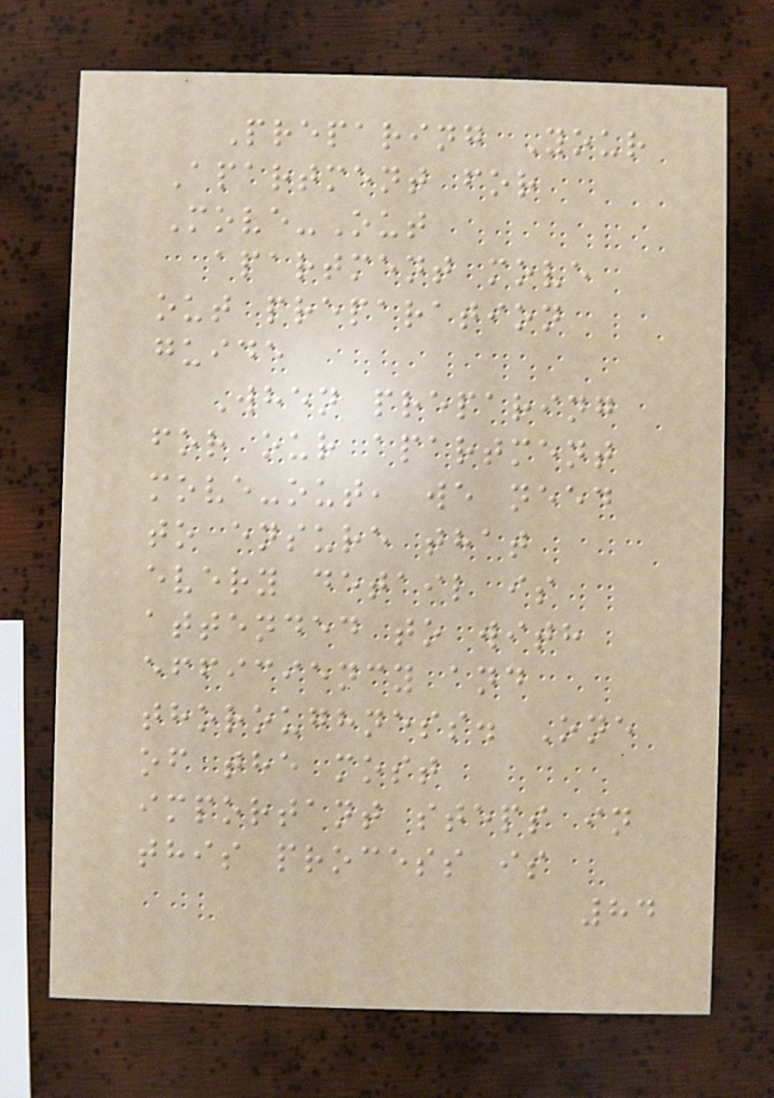Preparing Your
Apartment for
Move-Out
apartment move
out preparation
guide
When preparing
for our apartment
move-out, we need
to ensure that
every detail is
attended to with
efficiency and
thoroughness. One
of the most
important steps in
this process is
84
